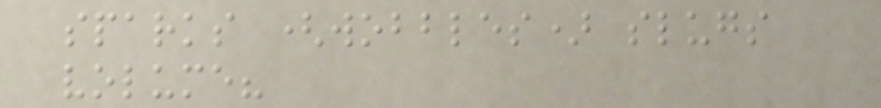sparks (wobbles) slugs
volume?
